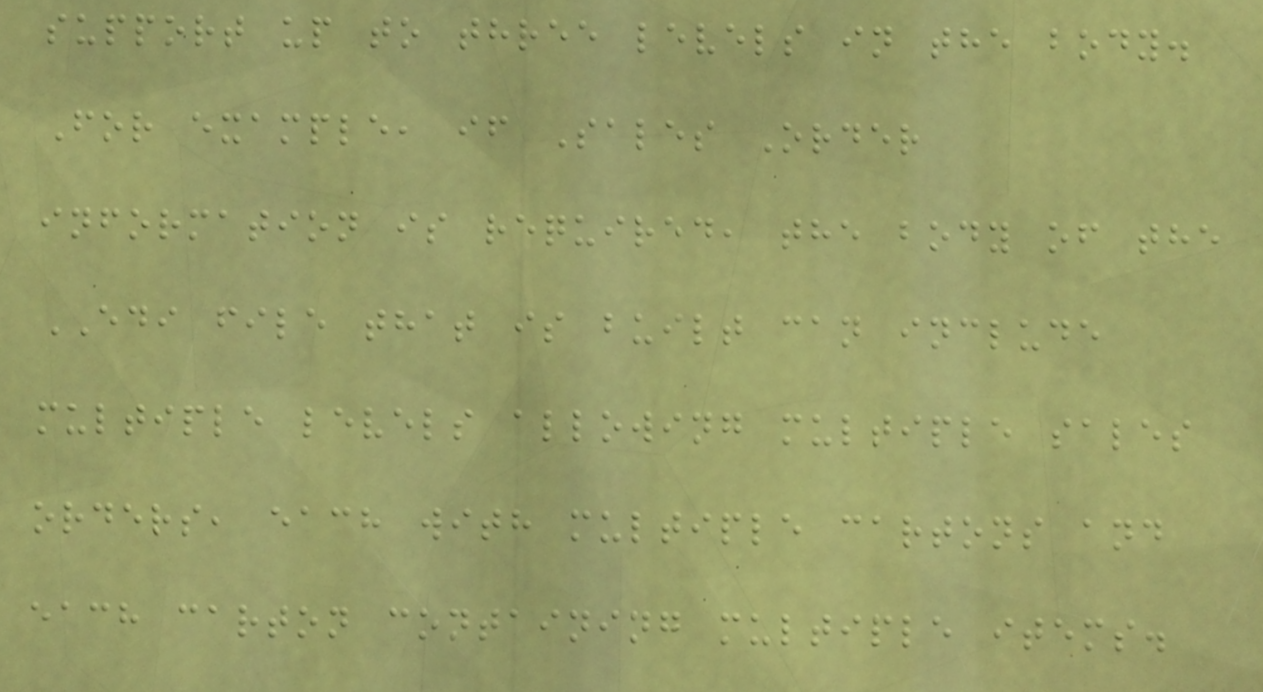support up to three levels in the body.
For example, if Sales Order
information is required, the body of the
EDI file that is built can include
multiple levels allowing multiple sales
orders, each with multiple cartons and
each carton containing multiple items.
